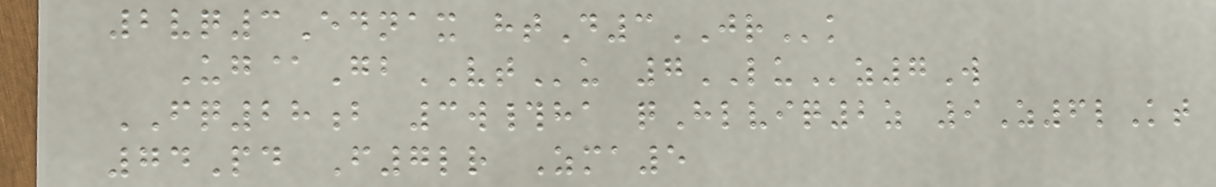2vq3Ednax htD3JRk
Ug@GbVTu 7LUz7W
FQ28b 3w#ha qHlviq2z 9Z6lKt
74Pd F7lr Zma5
